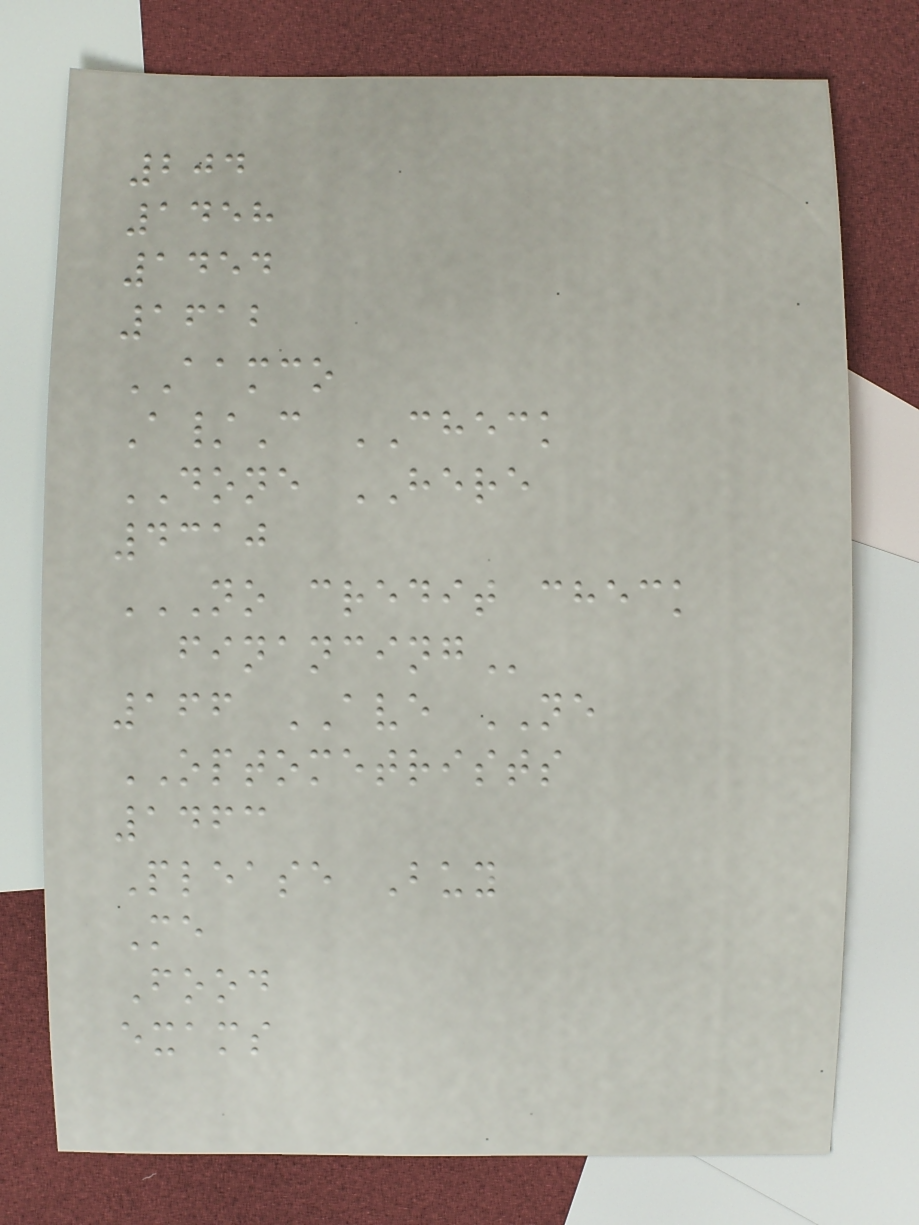204
1458
1454
1612
AAMCO
A/C CHECK
DONE HERE
4310
NO CREDIT CHECK
FINANCING
166 AVE NE
OPTOMETRISTS
1463
Please Buy
Me
Food
exams
